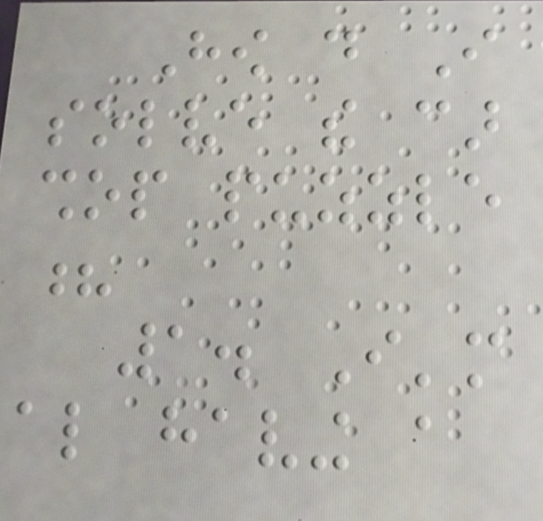How do I
solve the car
shop puzzle
?
1. I'm
also having a
